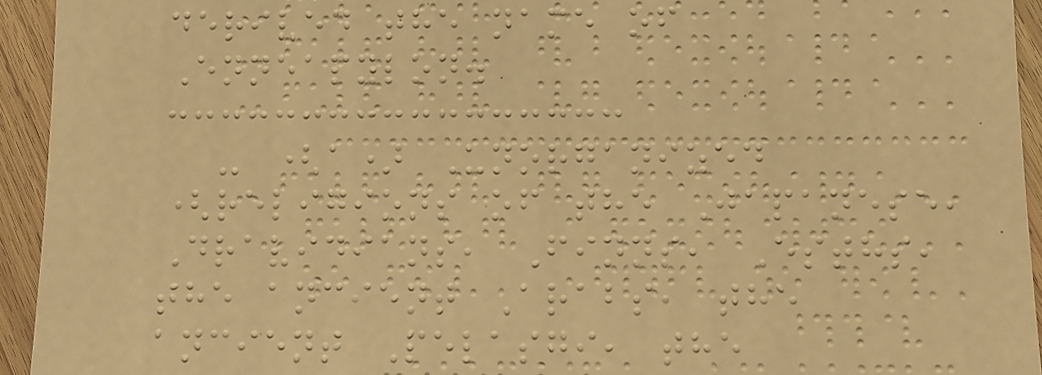derived the name of
Enneapylon.
- (a) Unorganized
(religions of the Japanese,
Dravidians, Finns, Esths,
the ancient Arabs, the
ancient Pelasgi, the
